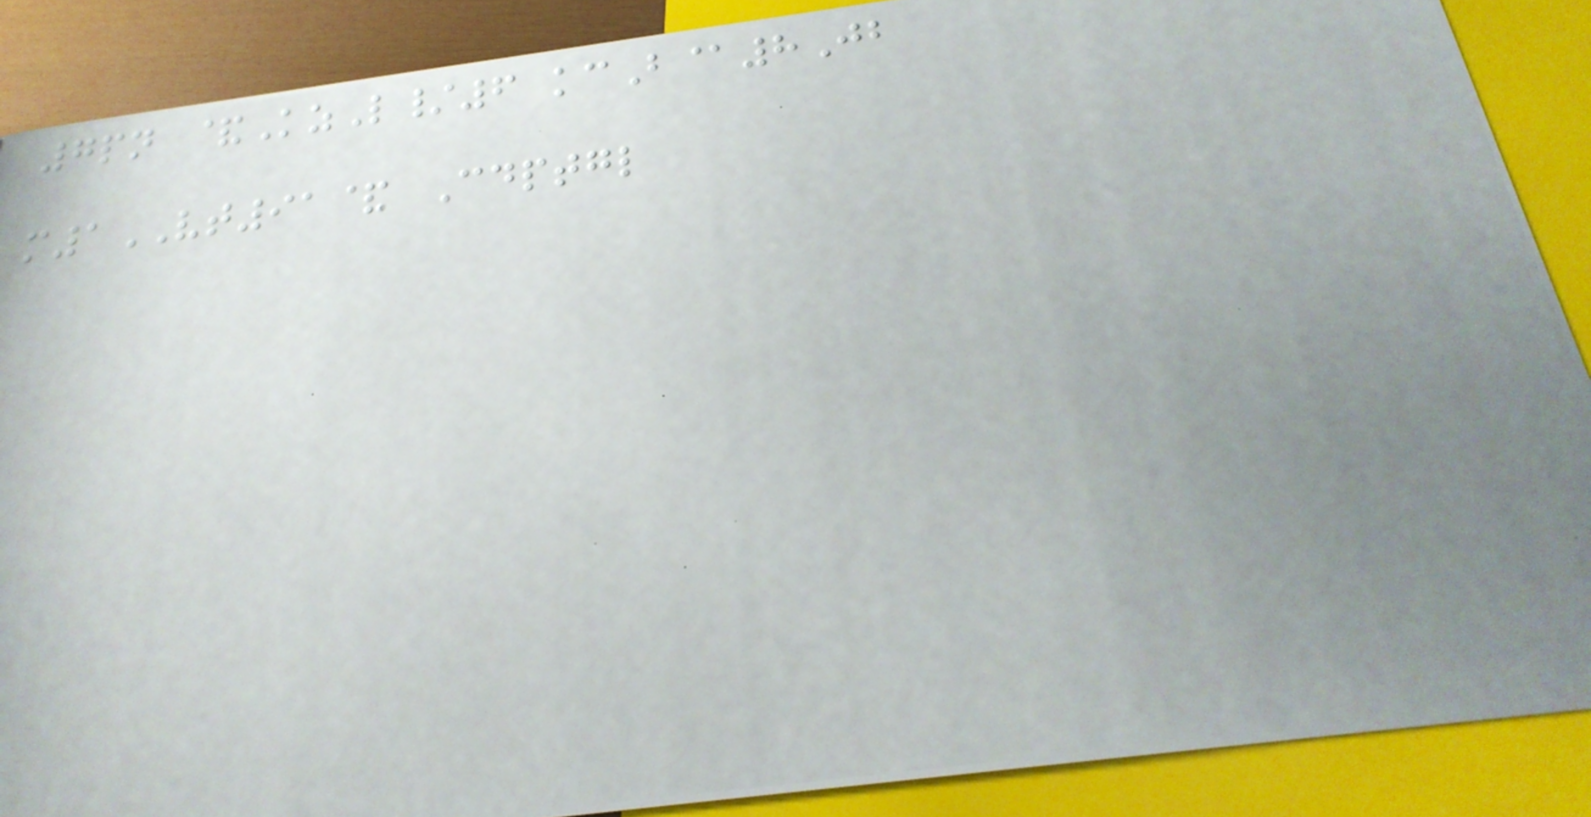7pn &KzL/6 kcB@8Jb
m1VT91& Cdptgl
